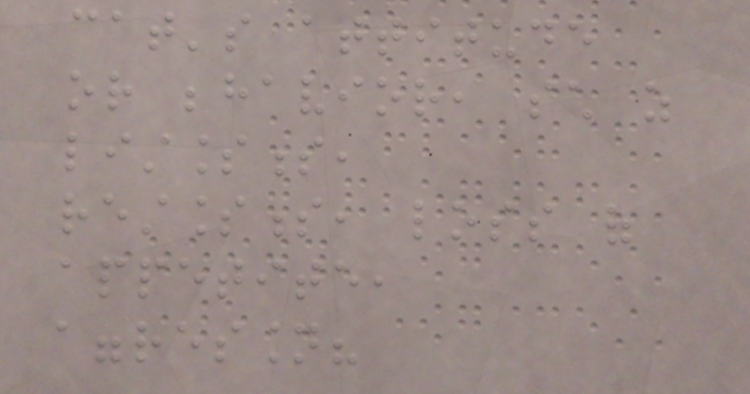cat's attitude
or behavior, such as
listlessness,
restlessness, loss of
appetite,
aggression?
